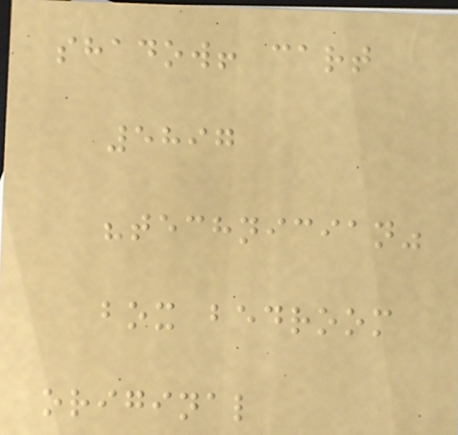shadow! cart
5897
"technician"
box bedroom
original
